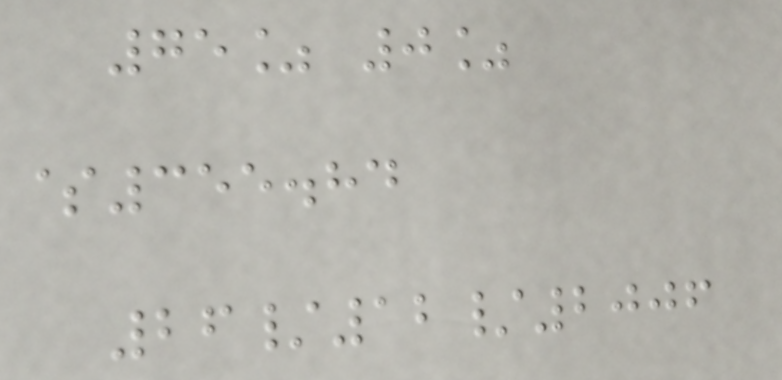75% 0%
$355.84
26/12/2006
